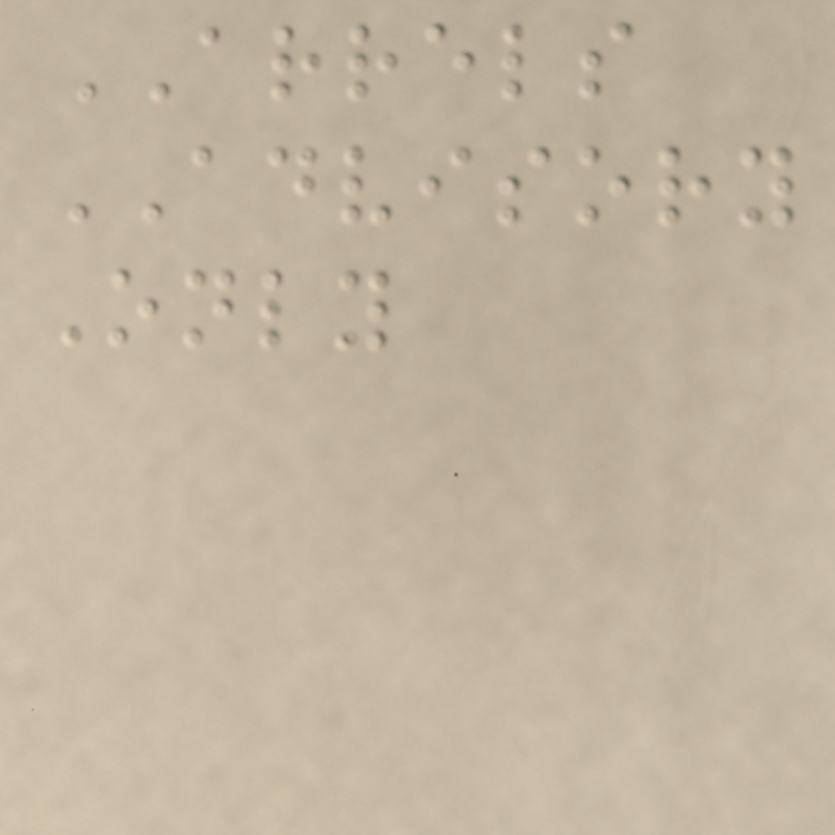ARRELS
ADVISORY
Only
